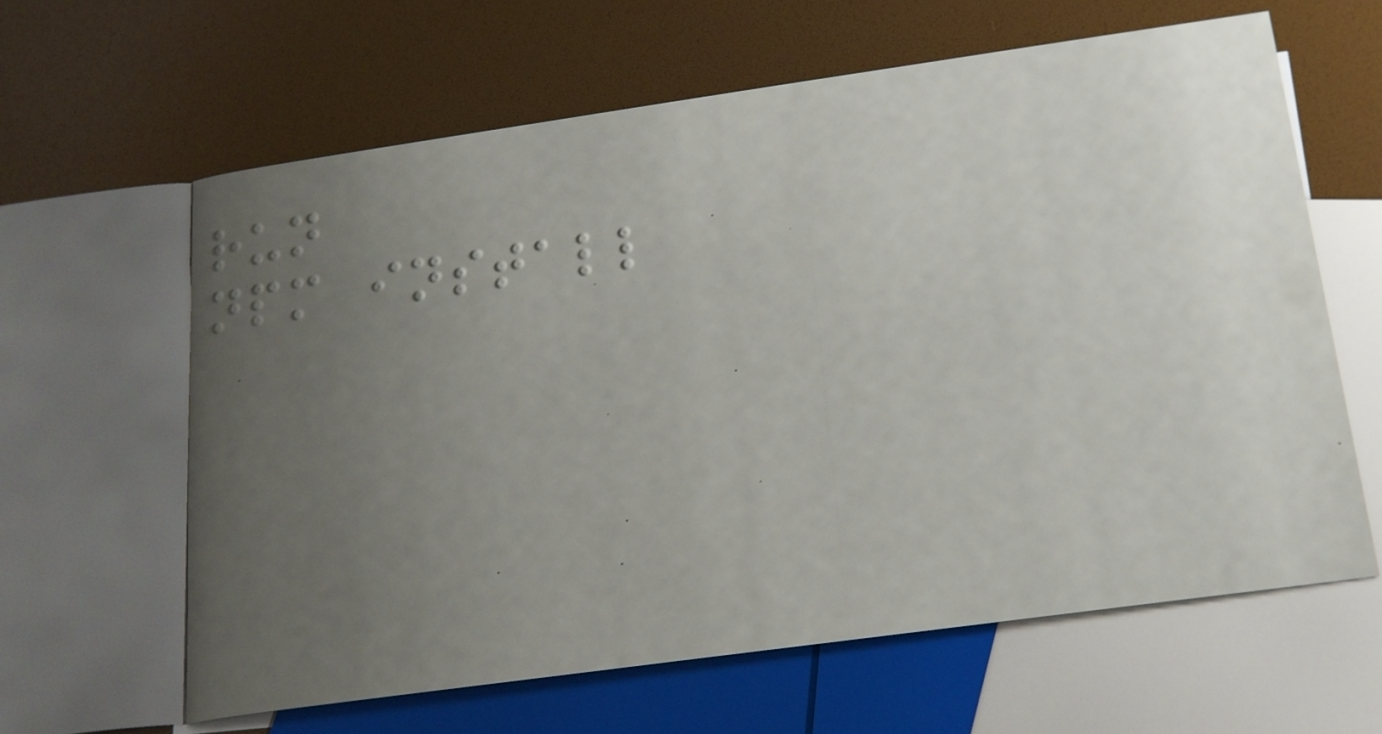run
npm install
